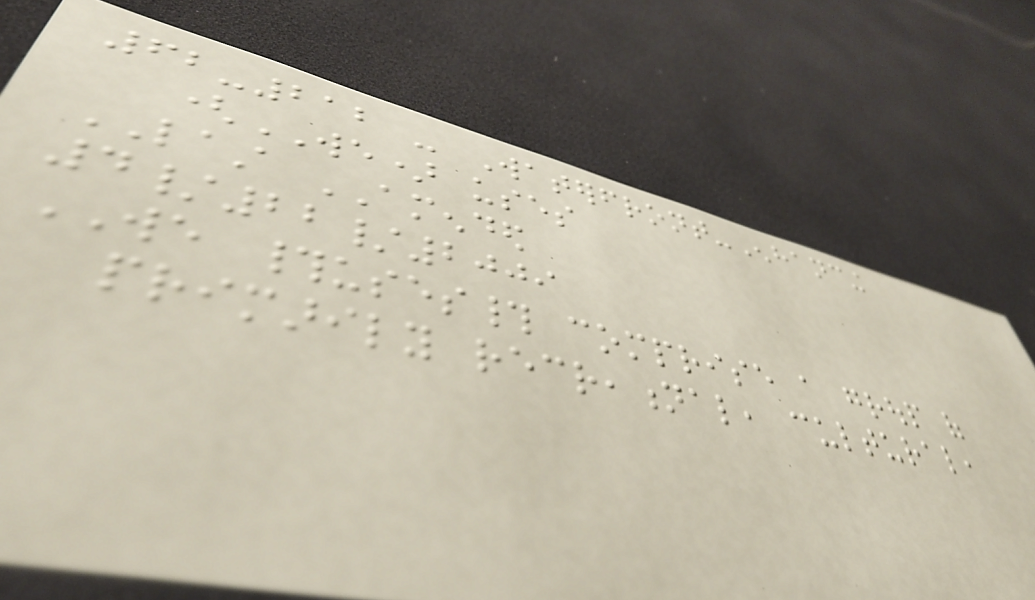62-212 - Waterfront-Enhancing
(WE) uses
LAST AMENDED
4/22/2009
WE #uses# comprise a group of
primarily recreational, cultural,
